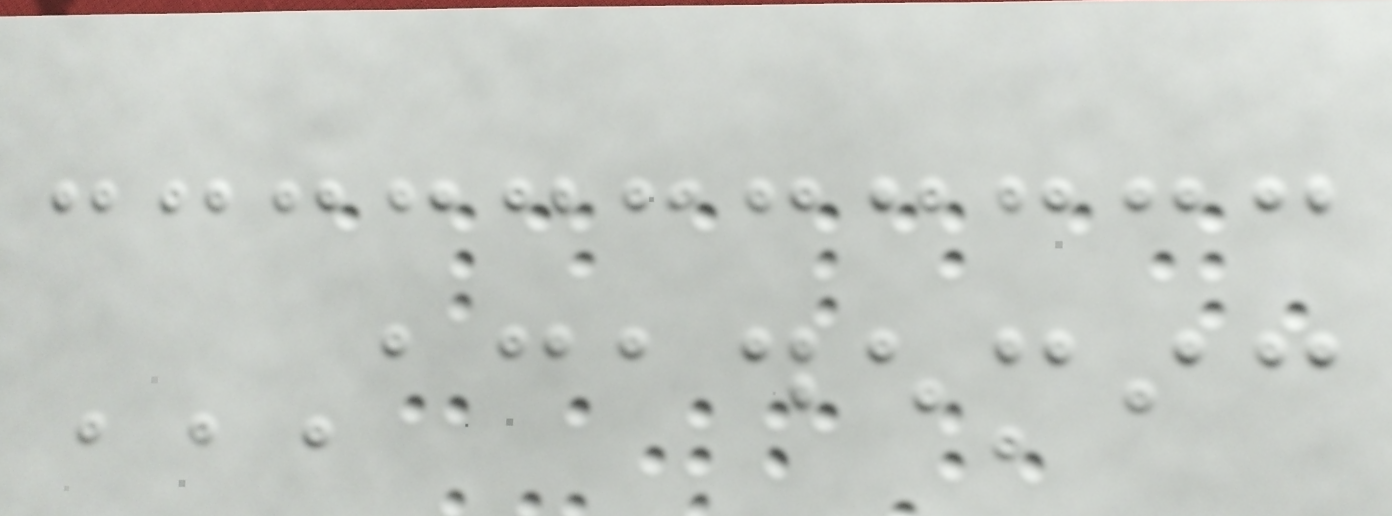ACADEMIC
